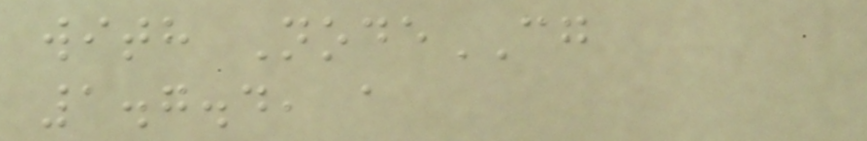with NodeCG
1.7.4, a
